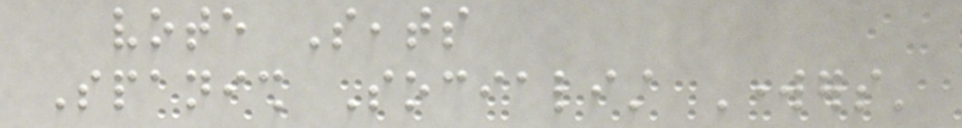vote Seats
Spanish Socialist Workers'
